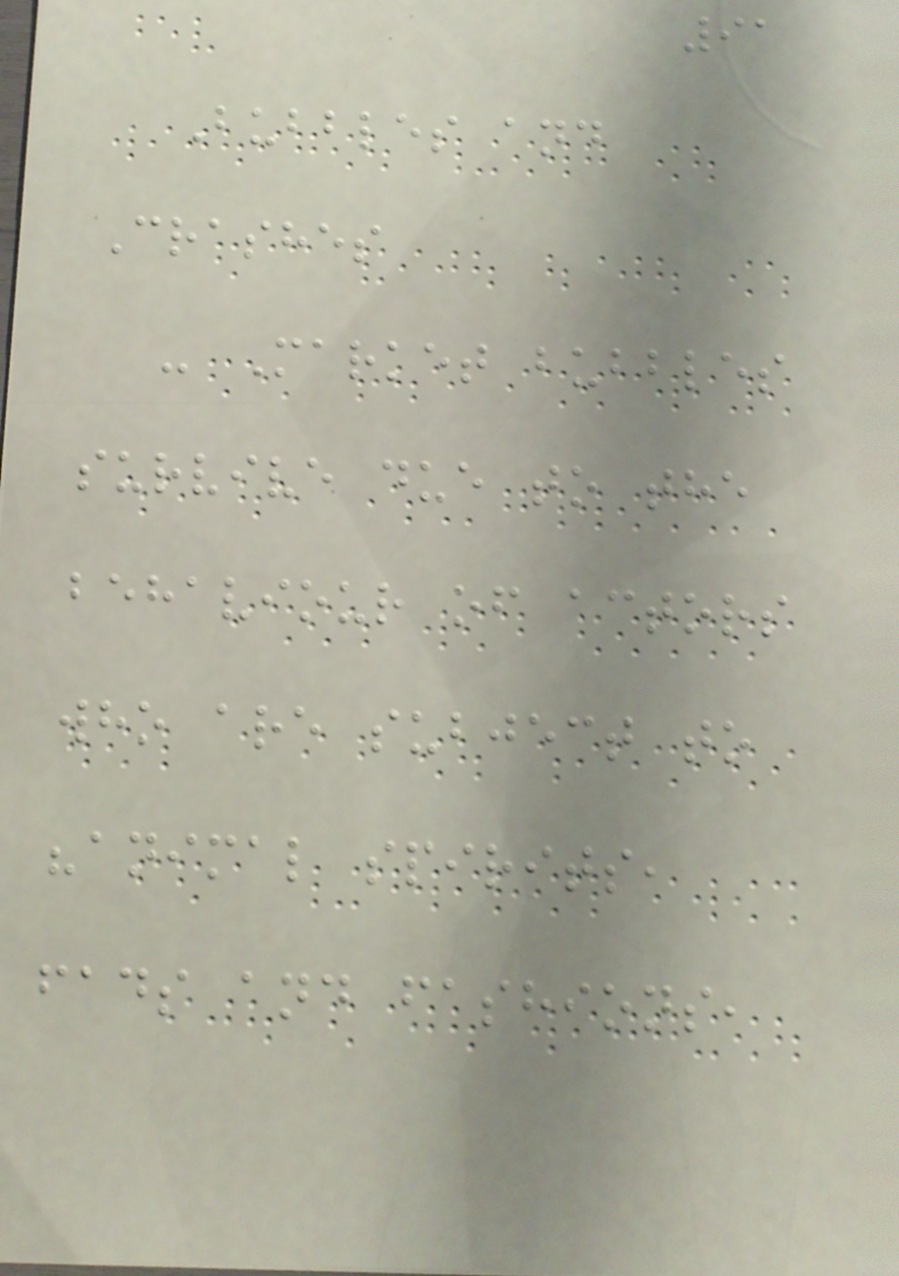91
Bubbles and
Crashes
- Market bubbles
survive due to the
behaviour of actors
who are subject to
"animal spirits,
fads and fashions,
